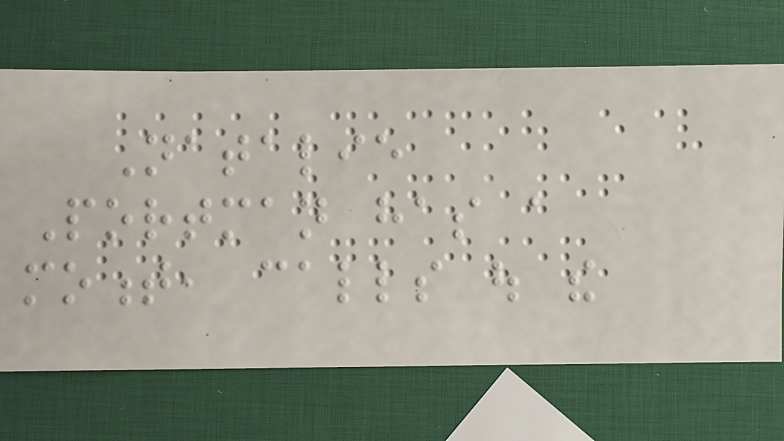Natalie
Portman has a
moment, calls out the
